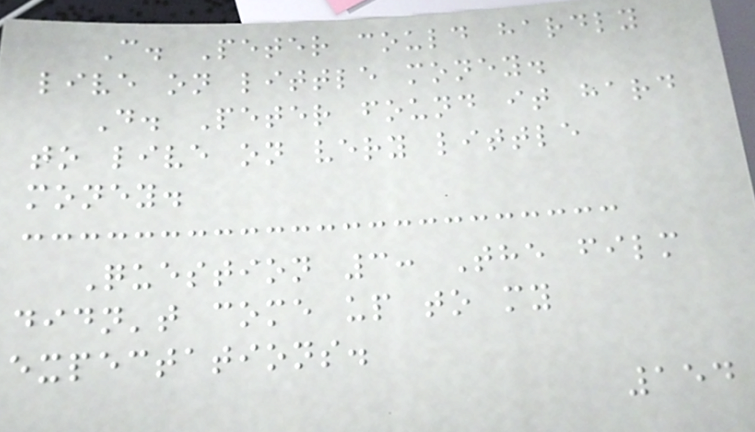C. Peter could hardly
live on little money.
D. Peter found it hard
to live on very little
money.
Question 3: The film
didn't come up to my
expectations.
154
